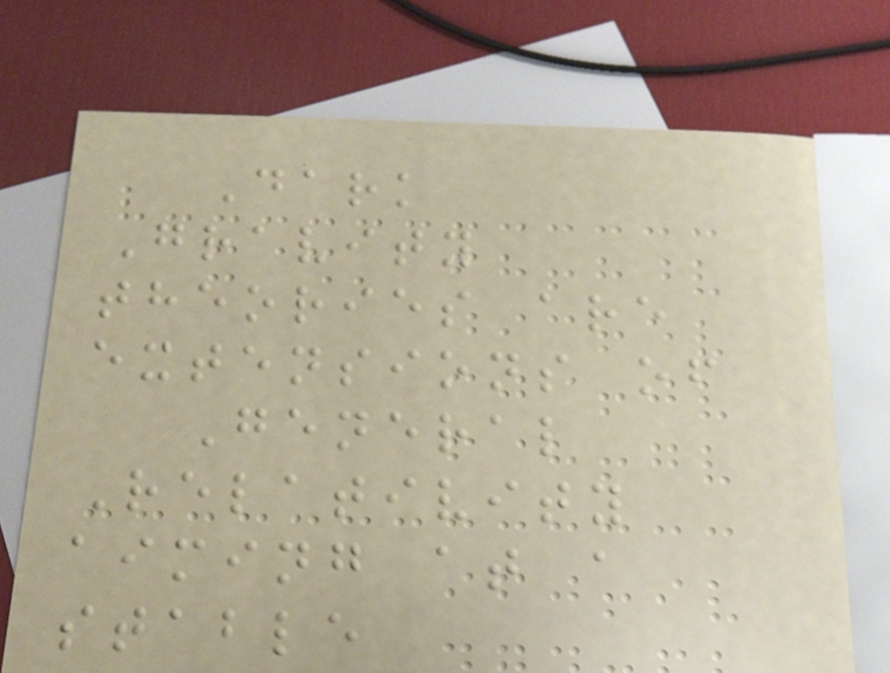Dark
Gravity
theories are
extensions of
General
Relativity
aiming at a
stable
